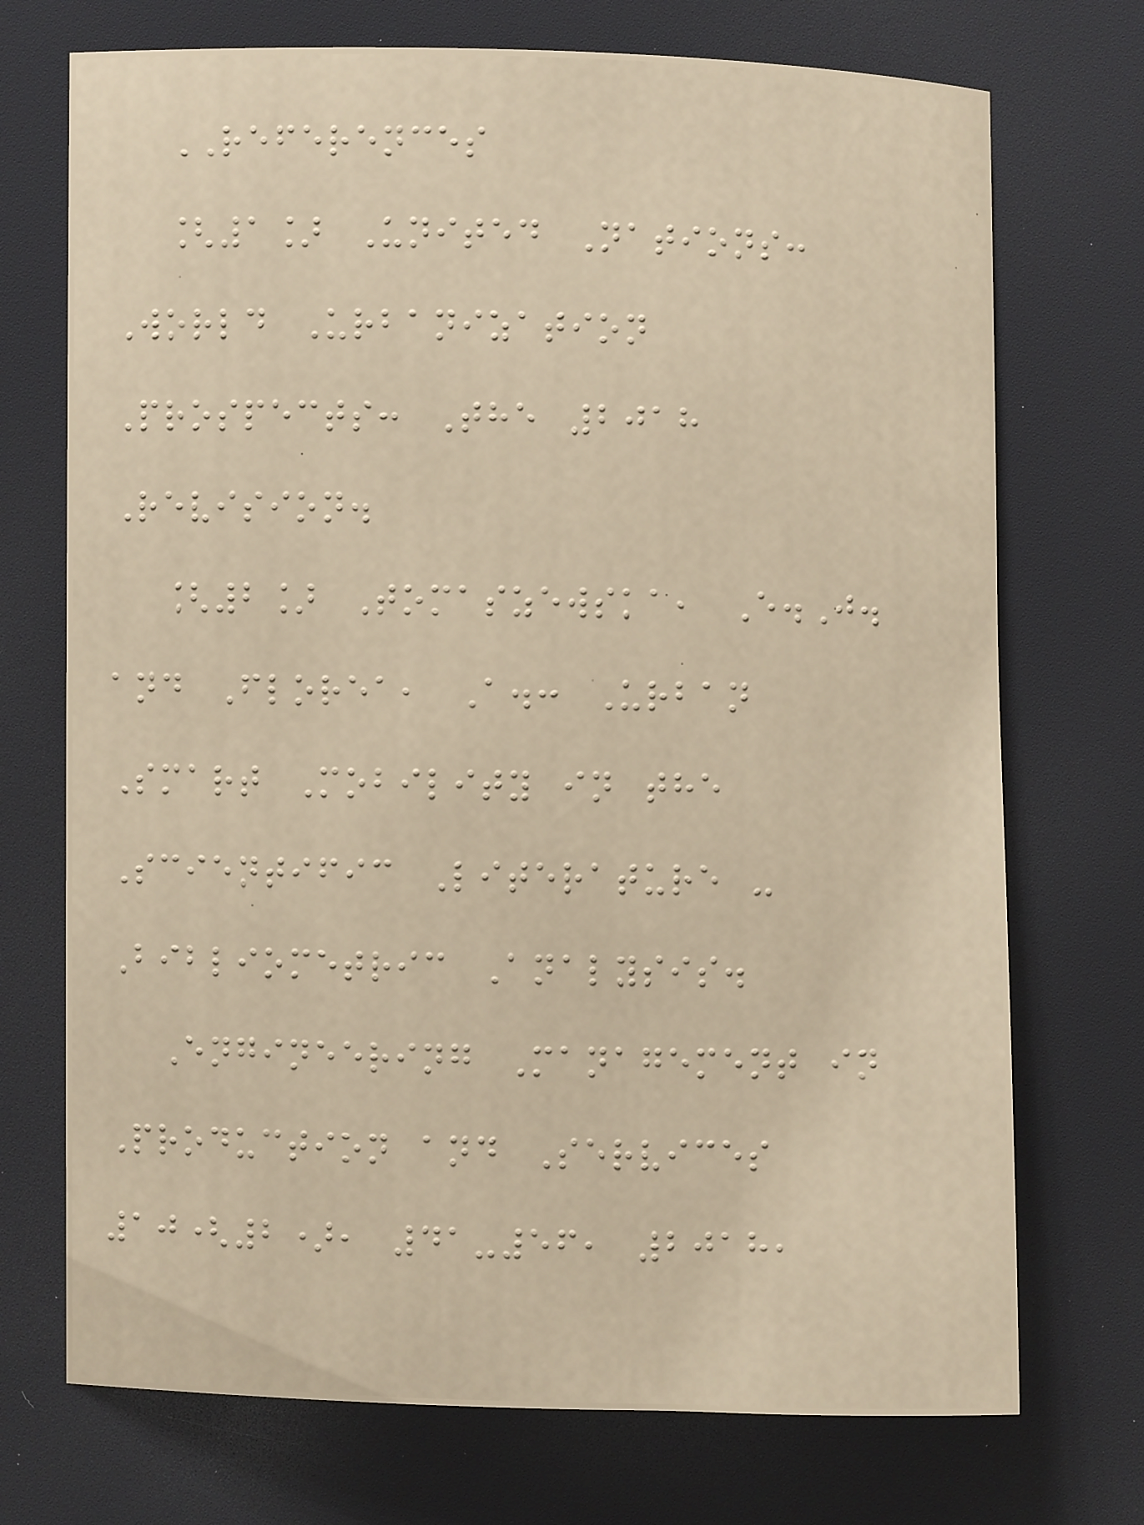REFERENCES
[1] United Nations:
World Urbanization
Prospects: The 2018
Revision.
[2] Tomaszewska, E.J.
and Florea, A.: Urban
Smart Mobility in the
Scientific Literature -
Bibliometric Analysis.
Engineering Management in
Production and Services
10(2), 41-56, 2018,
